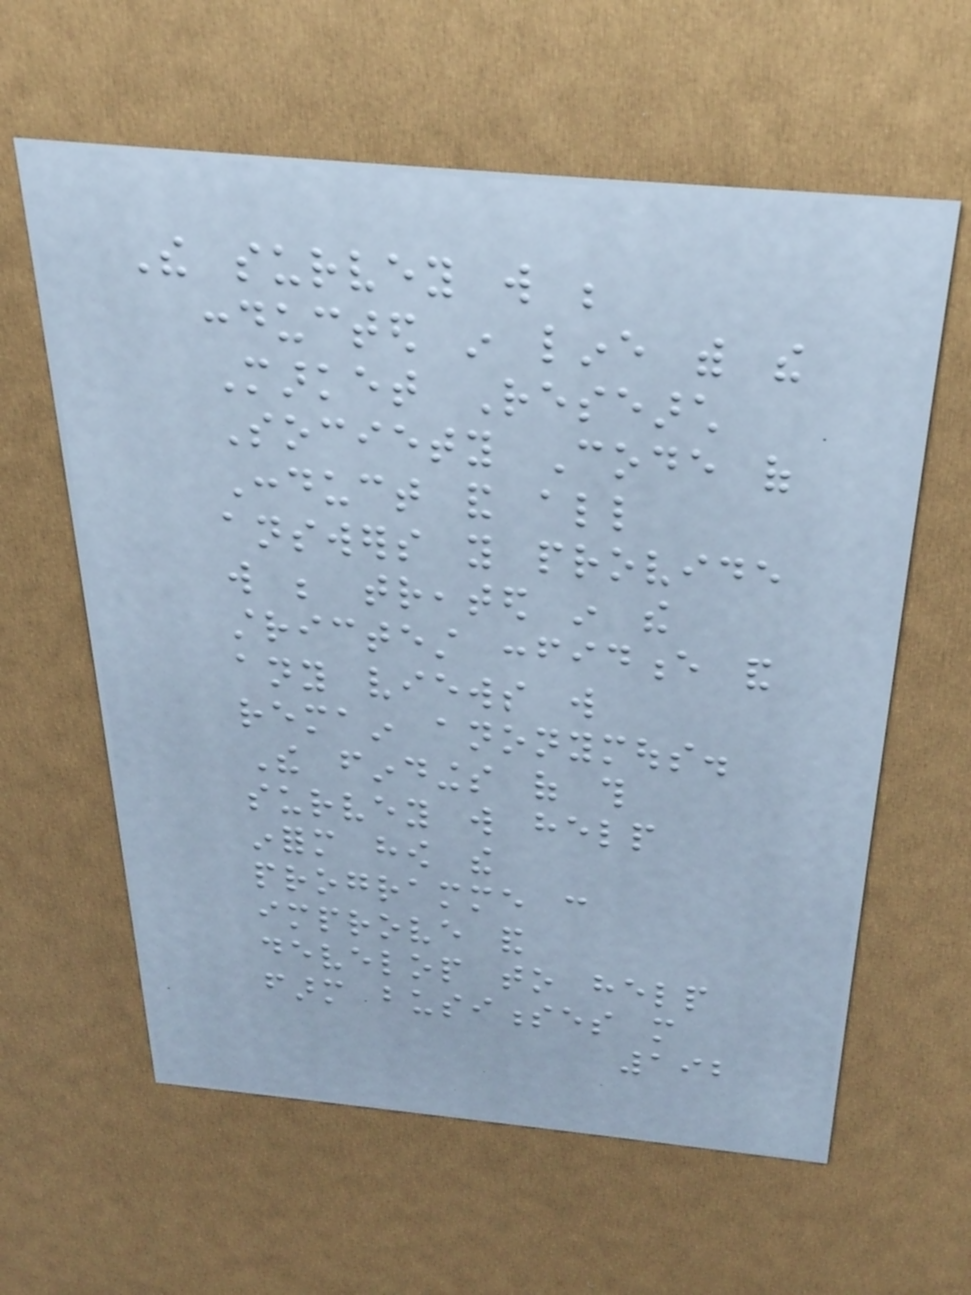The survey will be
conducted in line with the
Market Research
Society Code of
Conduct and all
answers you provide
will be treated in the
strictest confidence and
any views will
remain anonymous.
The findings of this
survey will help
inform how the
programme can
improve and
develop to help
farm businesses more
192
